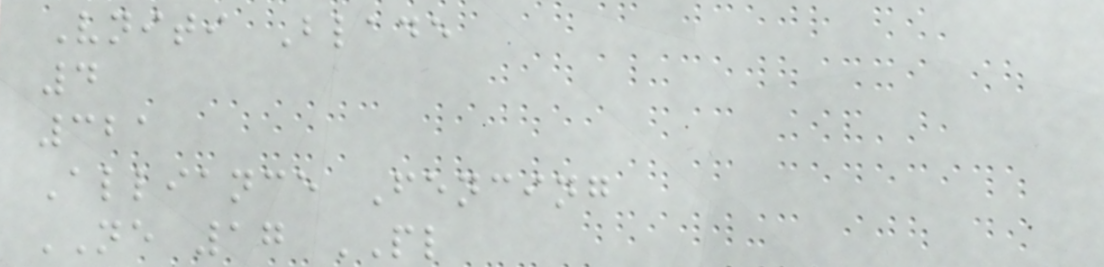Vniti Blade
4
321
Alliance Fencing
NE 17 PL
